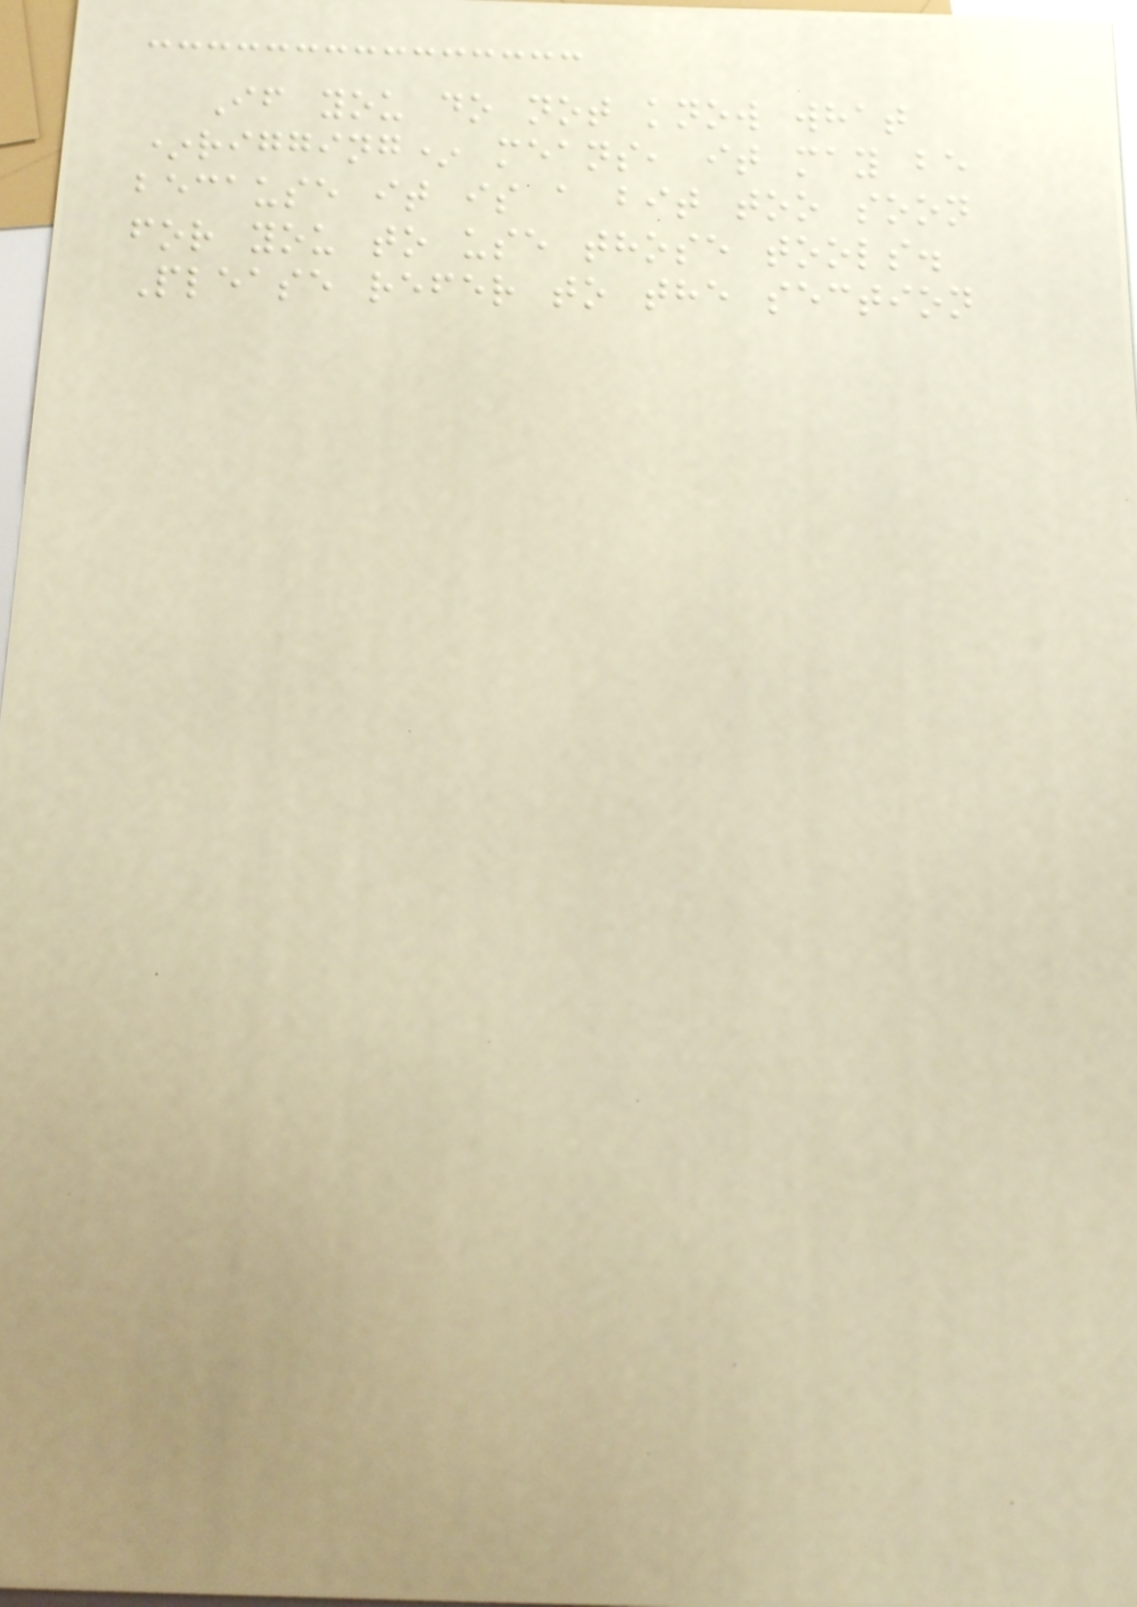If you do not know what
*rigging* means, it may be
because it is a bit too soon
for you to use those tools.
Please refer to the section
